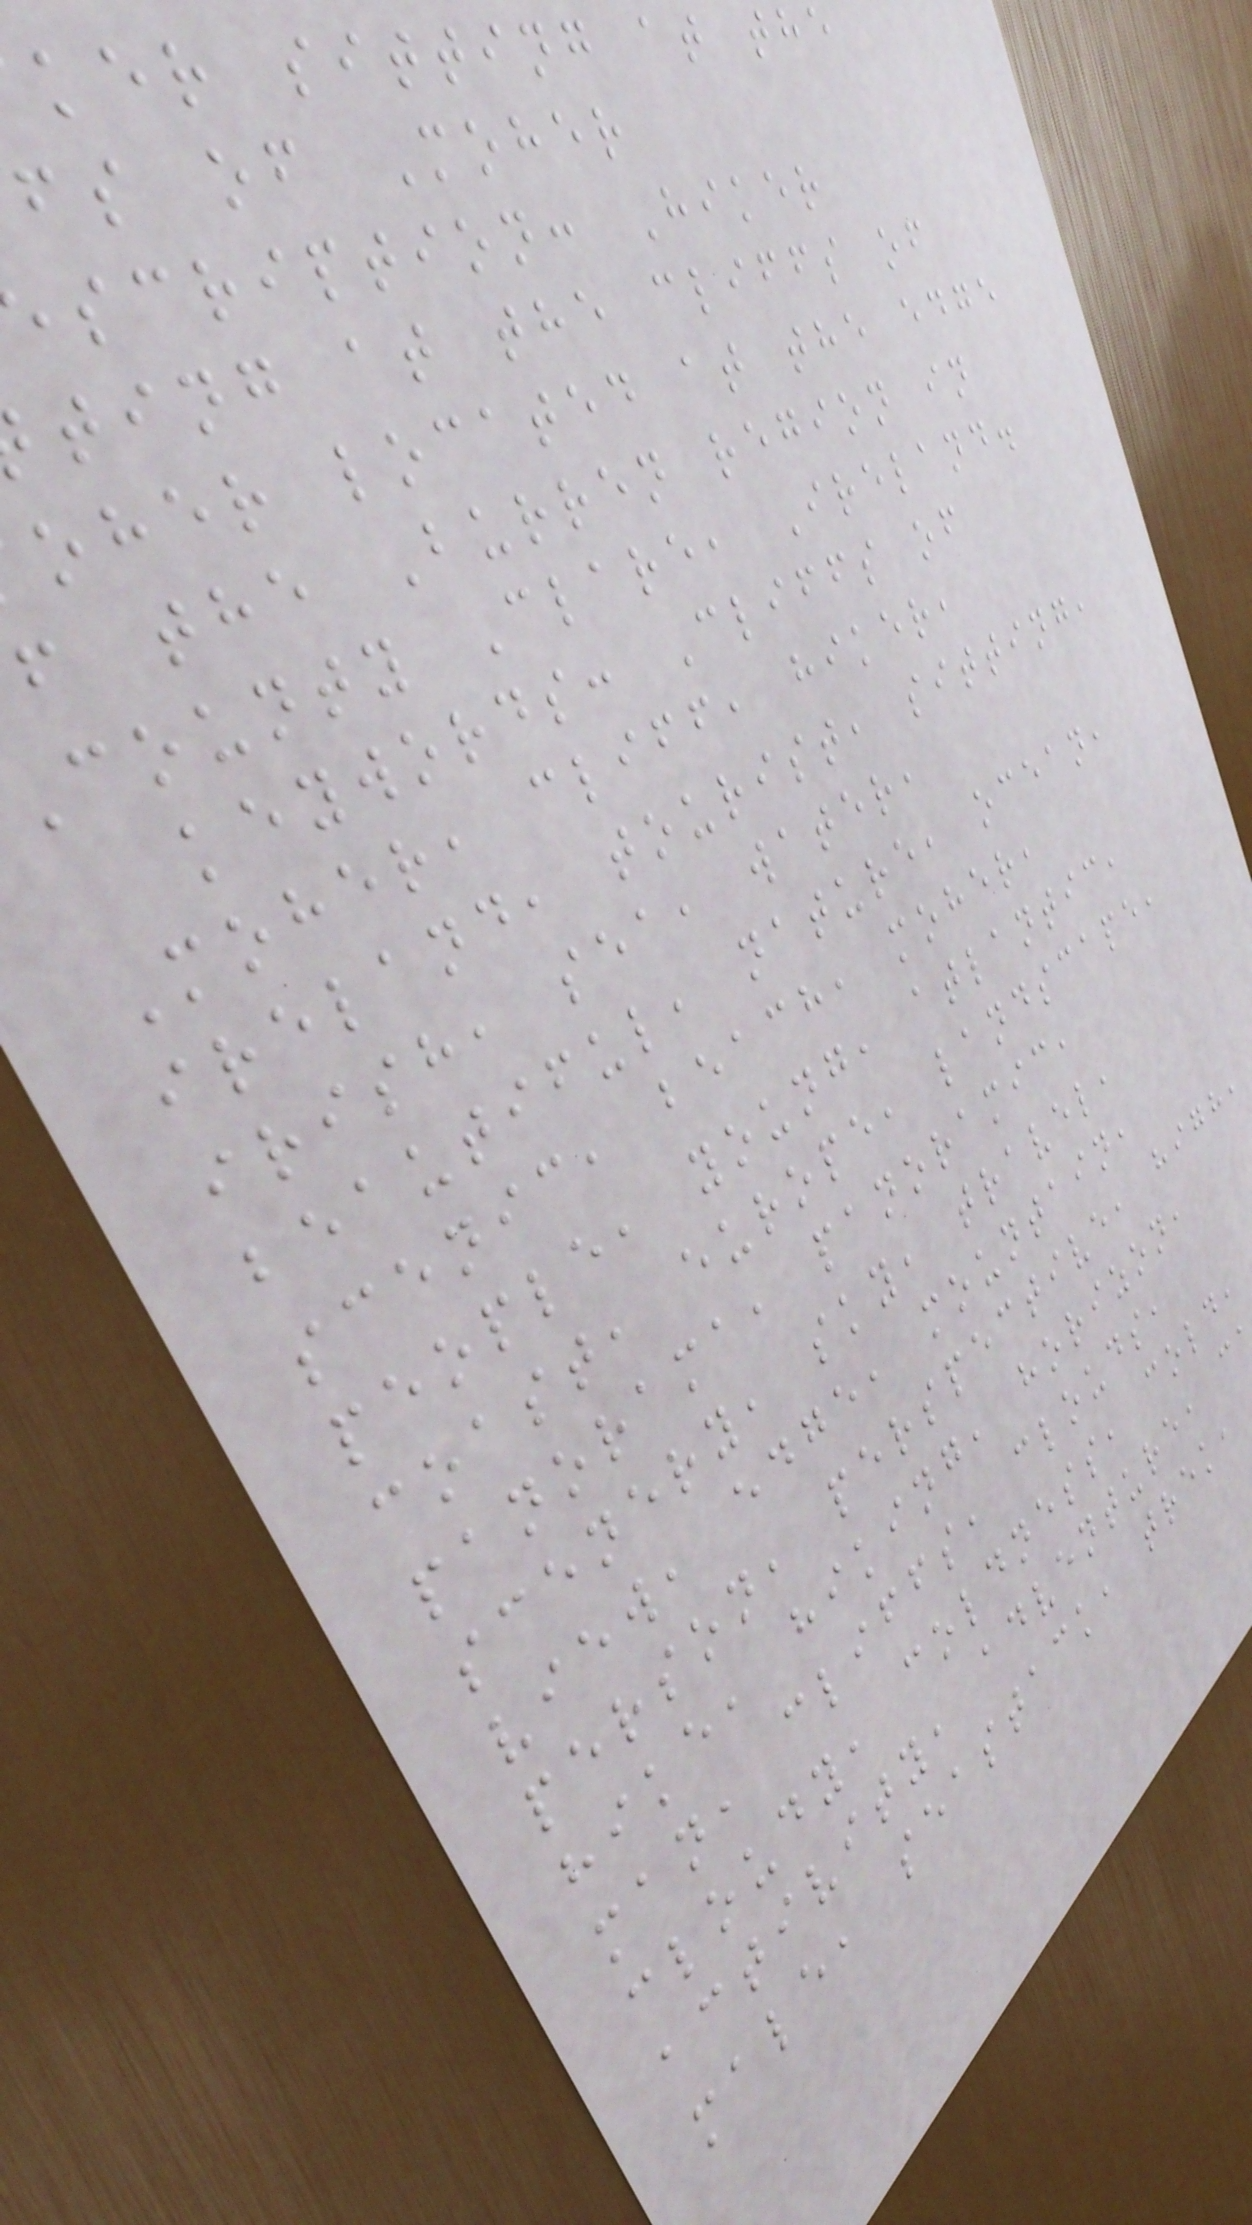ker sitting at the
fs of Moher
scription: Hiker
ting at the cliffs of
oher located at the edge
f the Burren region in
county Clare, Ireland.
keywords: Cliffs of
Moher, cliff, hiker,
ireland, tourist, sitting,
irish, sea, water,
beautiful, nature, ocean,
scenic, beach, moher,
people, young, atlantic,
coast, europe, landscape,
panorama, panoramic,
scenery, sky, travel,
view, edge, mountain,
person, perspective, high,
hike, hiking, horizon,
man, cliffs, clouds,
cloudy, coldness, cold,
activity, adventure, c
male, seastack, trek,
